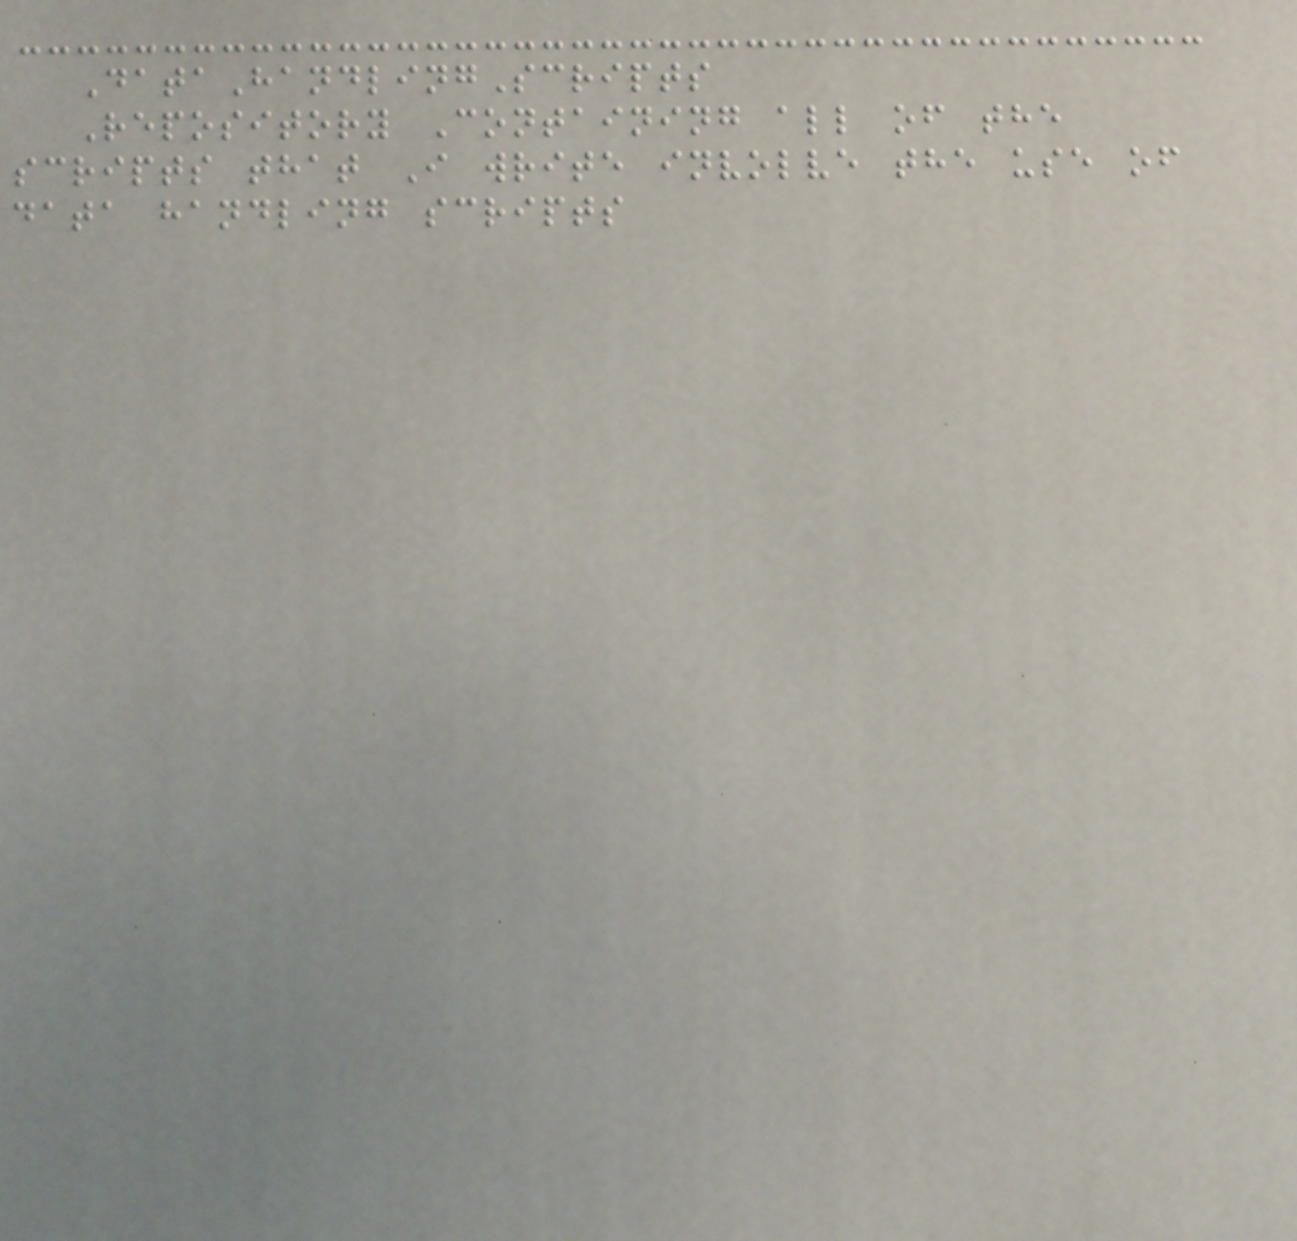DataHandlingScripts
Repository Containing all of the
scripts that I write involve the use of
data handling scripts
